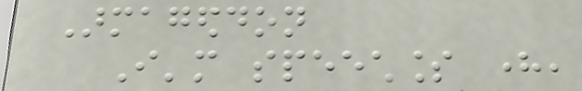Armageddon
I'm speechless here,
